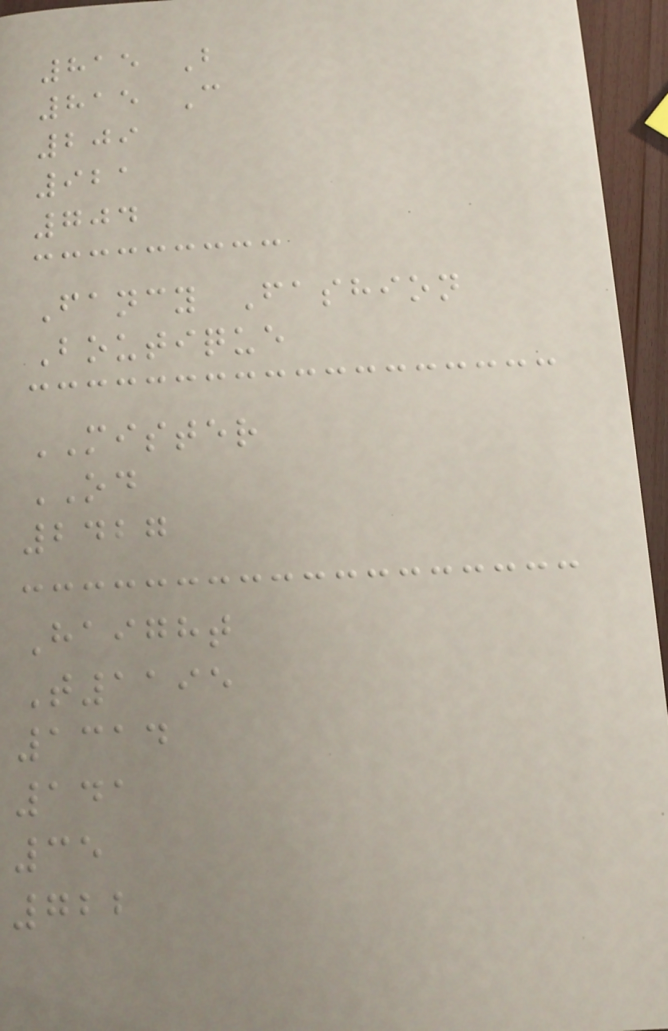815 B
815 C
209
921
704
Fancy Fashion
Boutique
MISTER
OD
2427
Haight
T1195
1314
141
35
722
